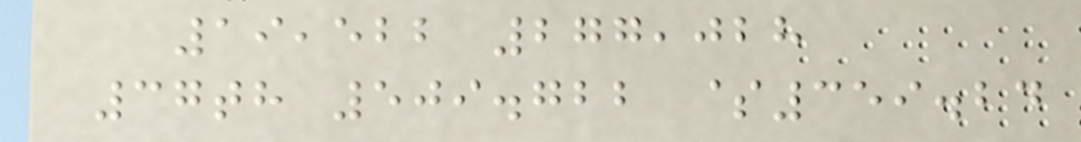19,522 277,028
37th 509.722 $359.24
